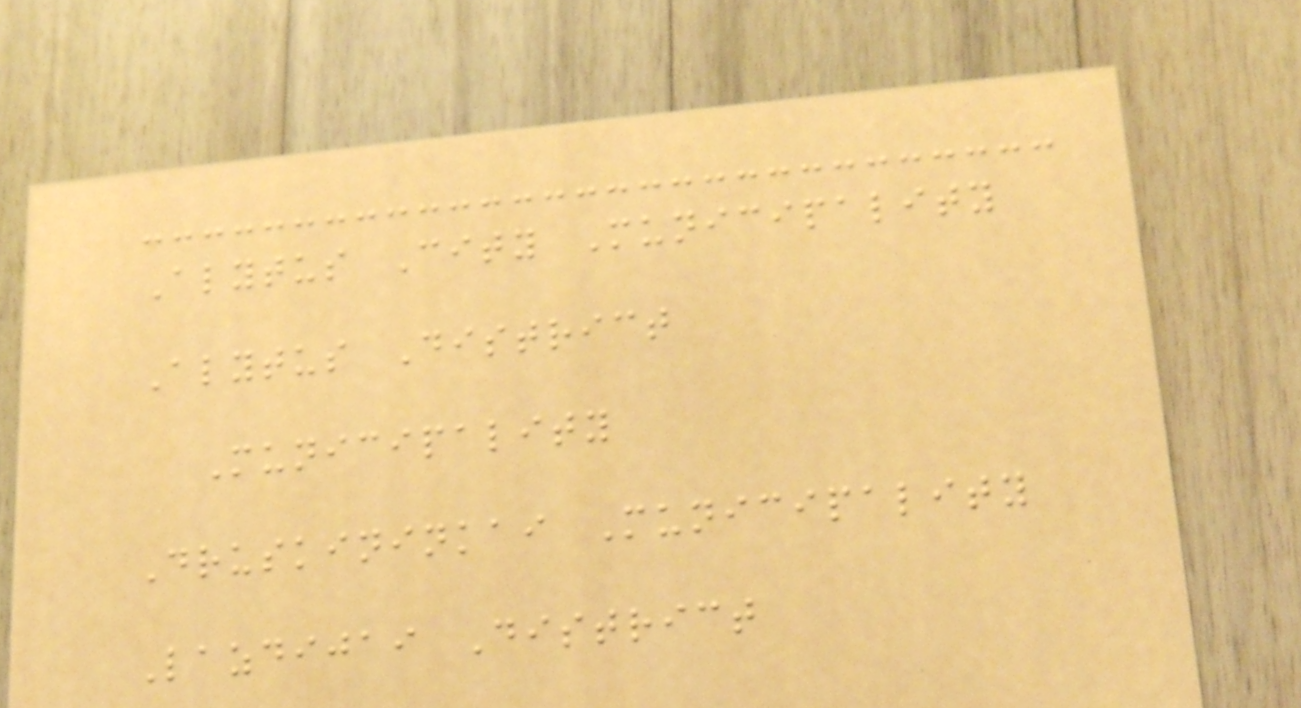Alytus City Municipality
Alytus District
Municipality
Druskininkai Municipality
Lazdijai District
